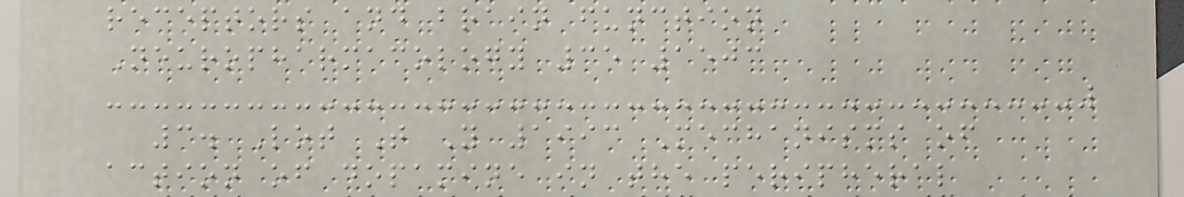receptors and brain function
Neuropharmacology 35 1503
3. Lot T Y 1993 Mechanisms of
action of dopamine in the peripheral
